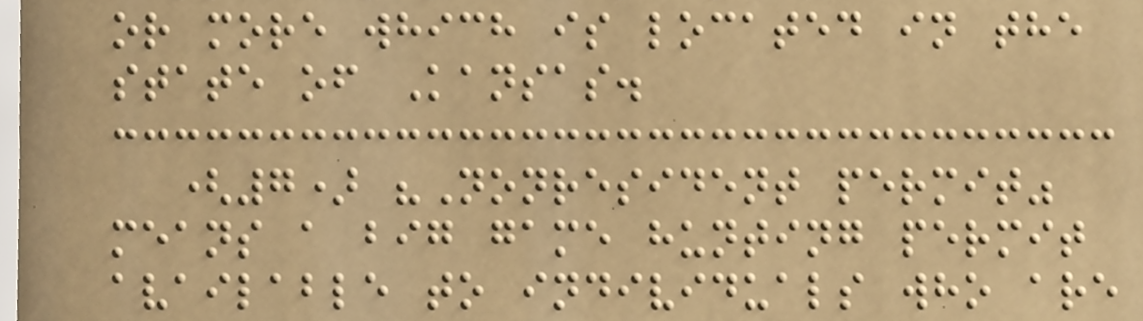or more which is located in the
state of Kansas.
(7) "Nonresident permit"
means a big game hunting permit
available to individuals who are
